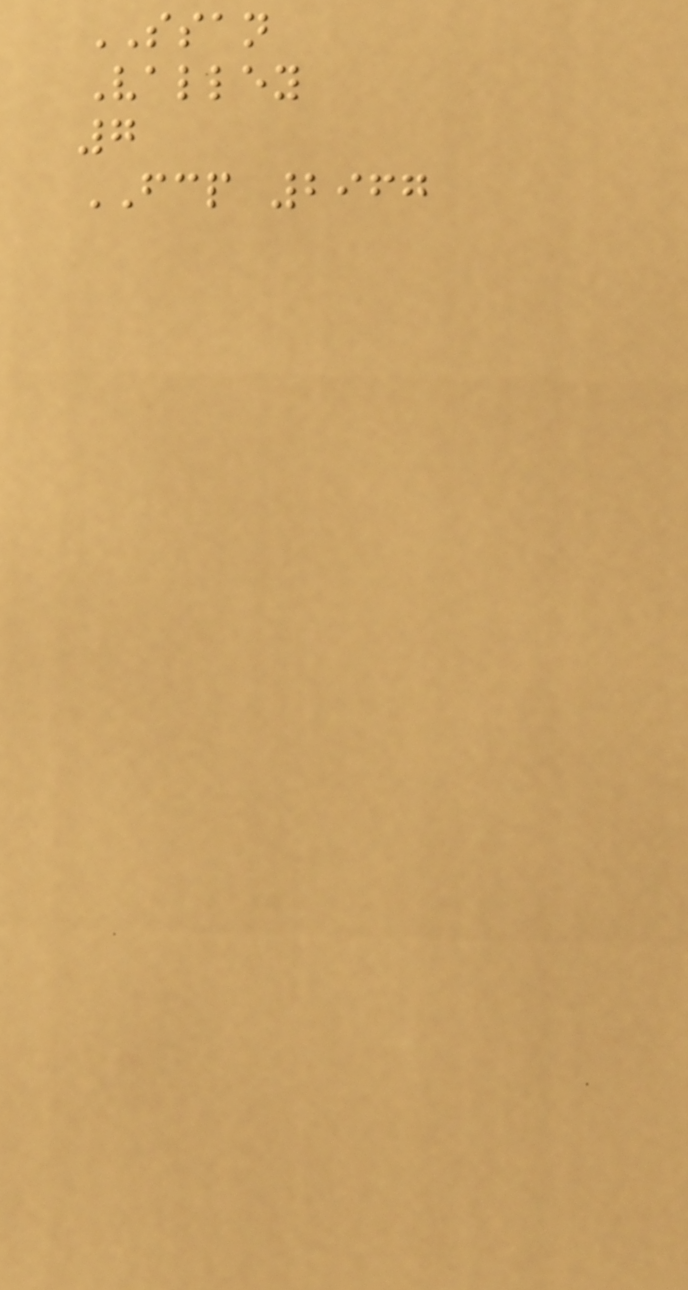SSAN
Valley
7
FCP 2967
